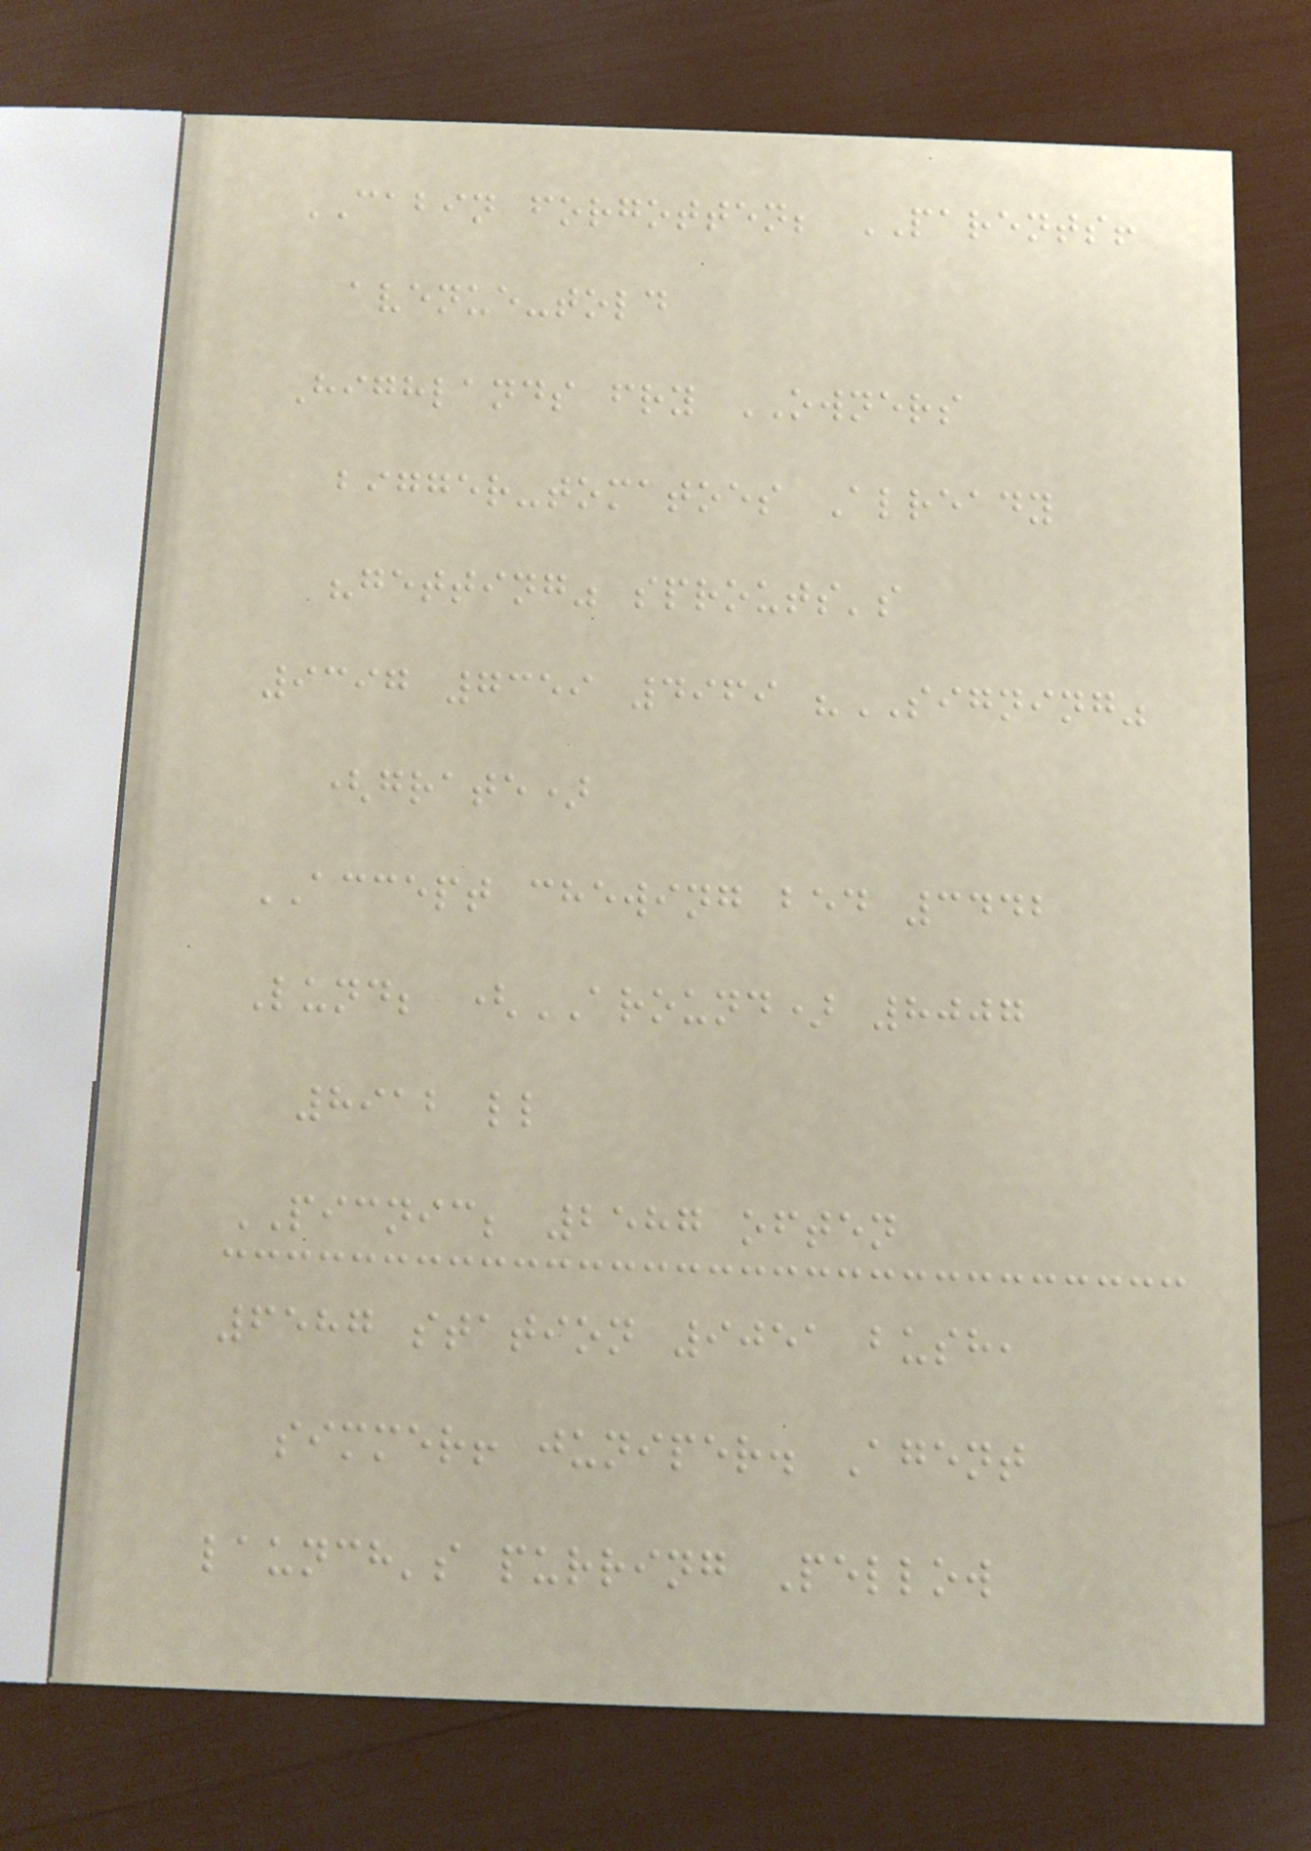CABIN forgotten; PARENTS!
avenue-told
Highlands fry OWNERS
bigger-tomatoes Already
"getting" sprouts's
9397 7359 4969 "SIGNING"
(grate)
ACCEPT chewing bed 3442
Lund; (AROUND) 8007
8912 ll
PICNIC; 2587 often
6587 station 9051 bush,
simmer! juniper. Agent
launch's purring Pellow
